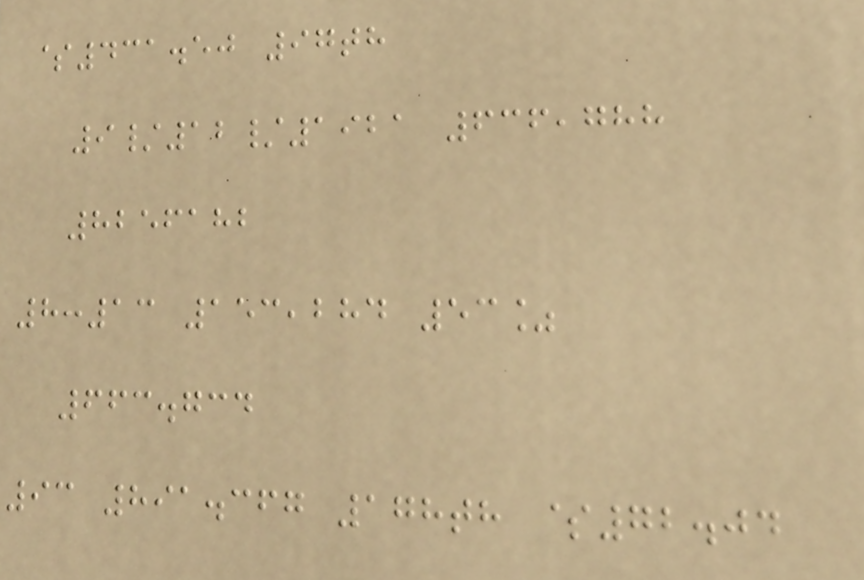$431.50 97th
9/12/1921 636,788
8256182
8:13 153,284 53%
663.734
93 891.367 178th $72.04
